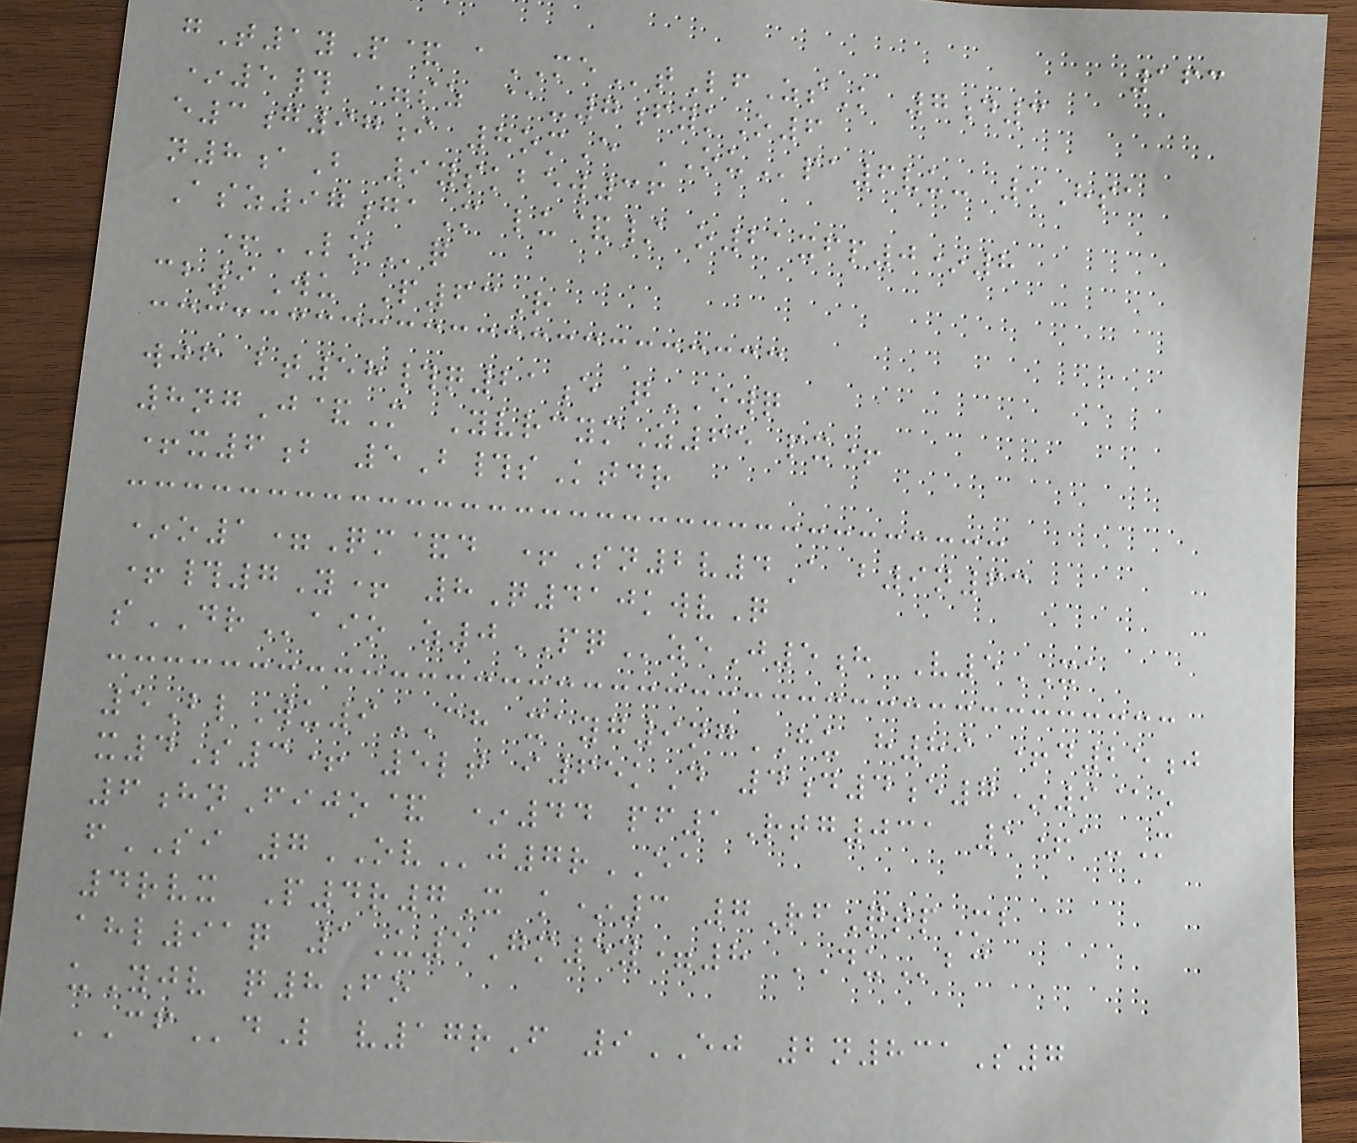163
gT1yP& aMEtLfZsK 7d3
*5# =sz @-7fykO6
e3g97i 8omE OUpa6vu- 9Hsa
n8aB 9yskbew36
Asz97gaM lu&/ o21xfp0*8
+LOq
cb9Wu P63R
wjf bt58#q21e qEWQ
8ngJ&M YvrcymZ65 px+
+x6b 5B#sKtdr
*o1=Qm&d +Sn2v4A b9n63
+#7Y+ 8Q410kwvQ
sDRaio z0PQzeJ5h V5XA
5BlWu9CH xayg9ngHU h89 +d25j
x4S3+ 5lt i65kD 4d4e7*9@o
6hnFijo& *44 pf1Rtg031 1+a-M
fSI 7OVj7rEA
4rvx P4r7X k*3 7RfQtpMb
ahl91q 1U5Gm5y=8 DUbc
uYjv q8fo
CFdL v17rF 9EJ 2n831S7
